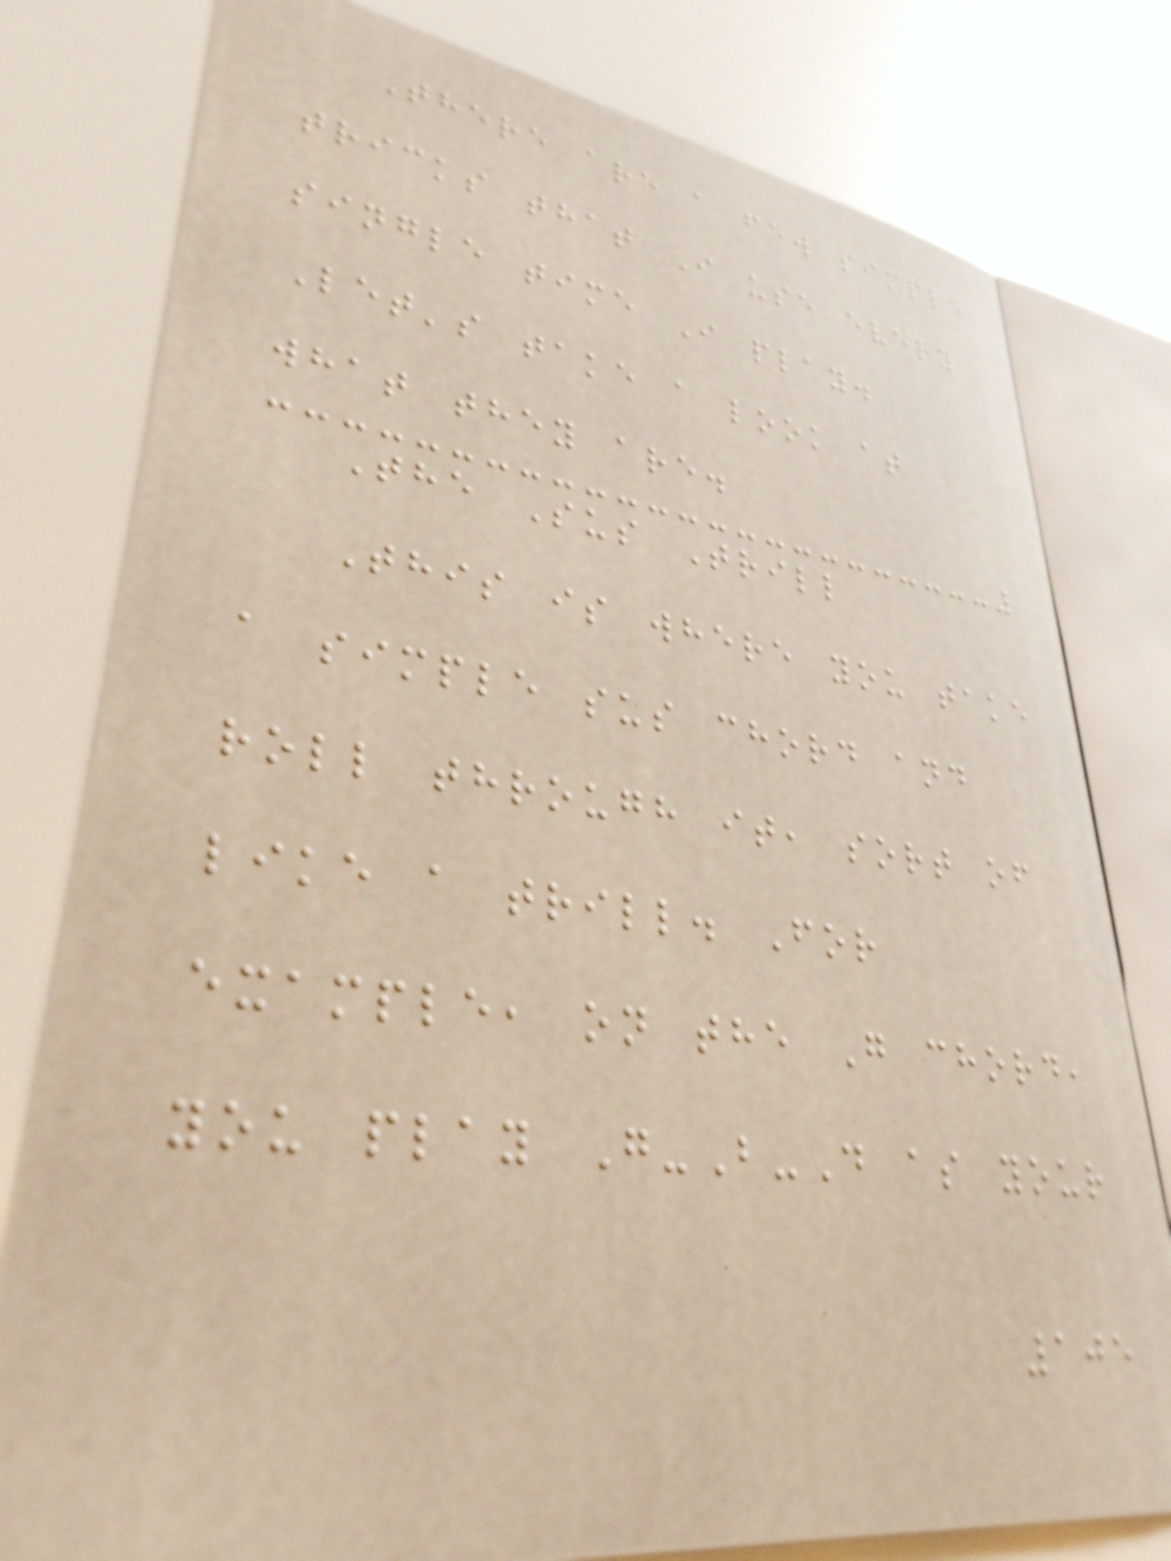There are a few simple
tricks that I use every
single time I play.
Let's take a look at
what they are.
The Sus Trill
This is where you take
a simple sus chord and
roll through it, sort of
like a trill. For
example, on the G chord,
you play G-B-D as your
105
